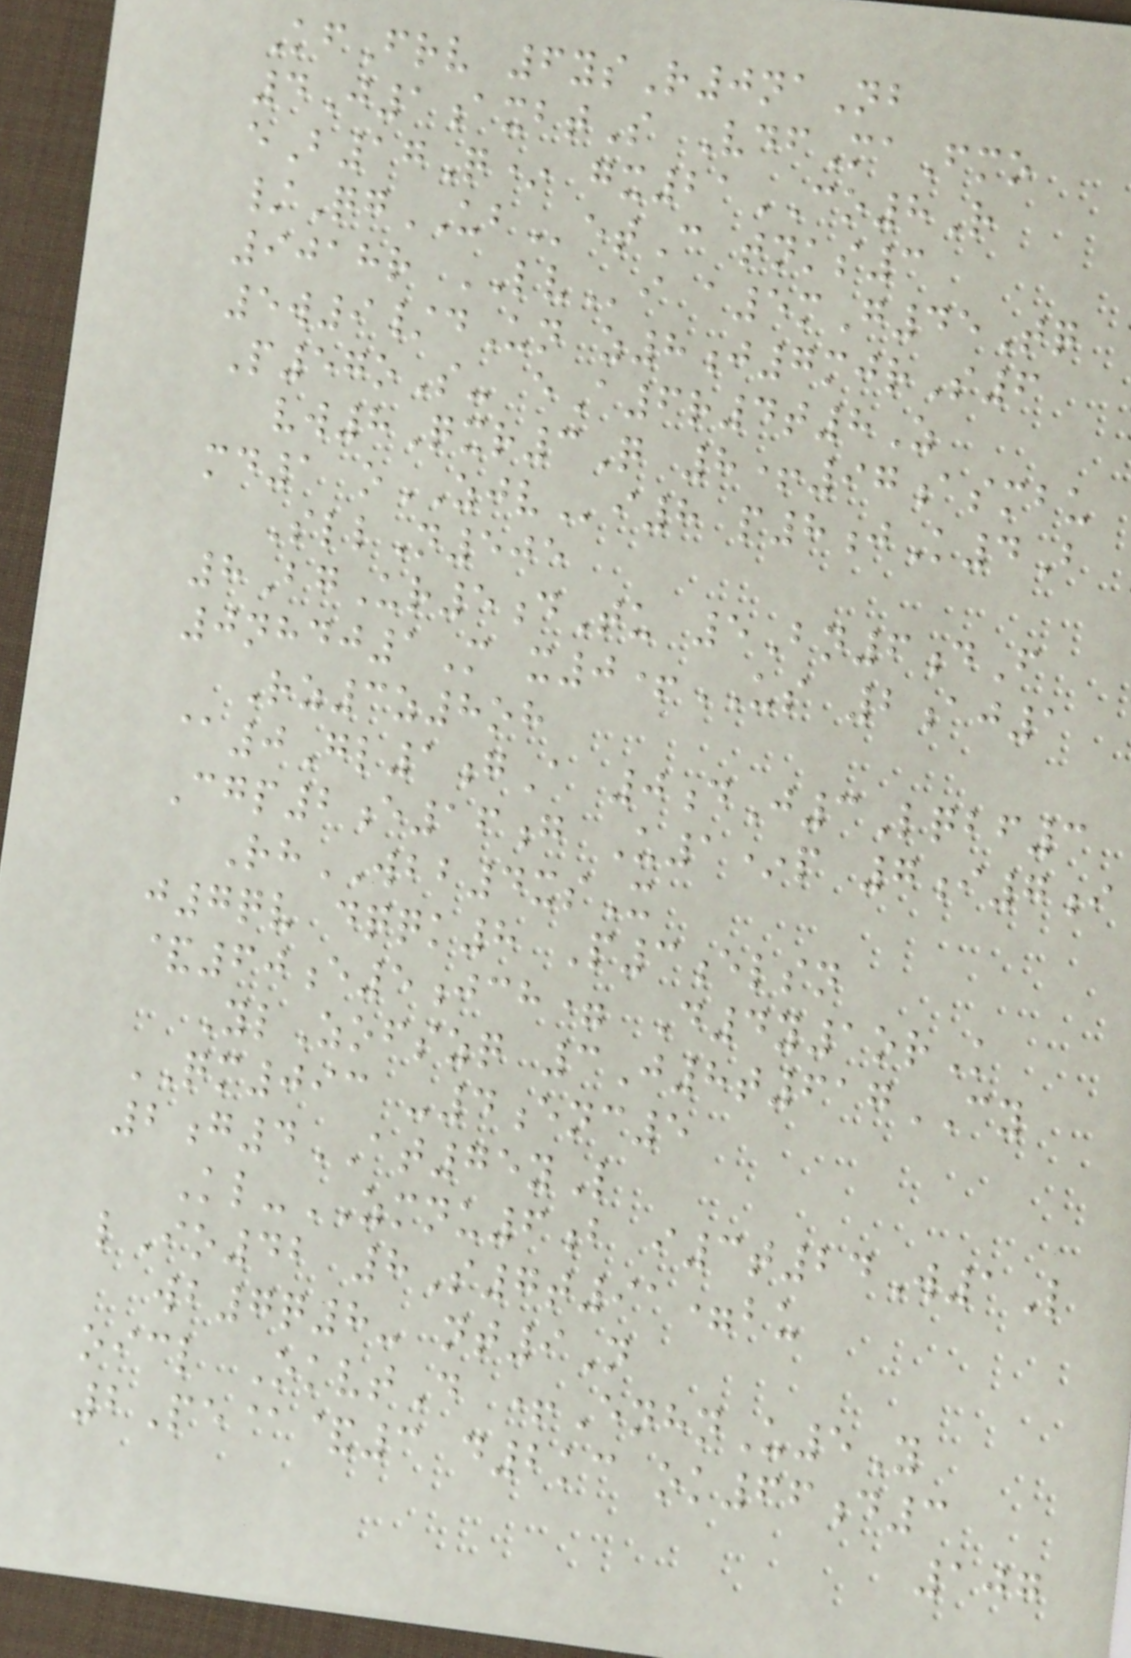KfFrv 6ysR0naNb
4J1axbtS VdfMaFmo
eB17Q* gx21CO8R
/QgUBetC tnks3
9018r LVi a5mG45Tq
5w9/dUn z8j7mjrS6
P57oS- eA6r4t8Z
vw8Qxr3Q 8+97asmbu
md1 oZJVi8 p8jK4B
SllN505
8BgUr5dTu 5Bn6dF
0nhdj1M x0+US 2aj1
Rz3z8oh
@0Gl1gA 0dJ3Lqbf3
Cgp2e16g U1*p 7i7i
RhWBB4xsX
j7qv dqqk8 P3elsn
&60e5jch= D4y1orK
YlZofszq 3J8t617CY
QM093 -4enc5
2g4AT75yL
Kl-ZMNU6b i3t24W1L
lIo42 8S7t91=bu
wb7q8- nt9N
oicl OkvtD +EnhnU5Y
2Pe@&3 d2kc ok66d3
107
